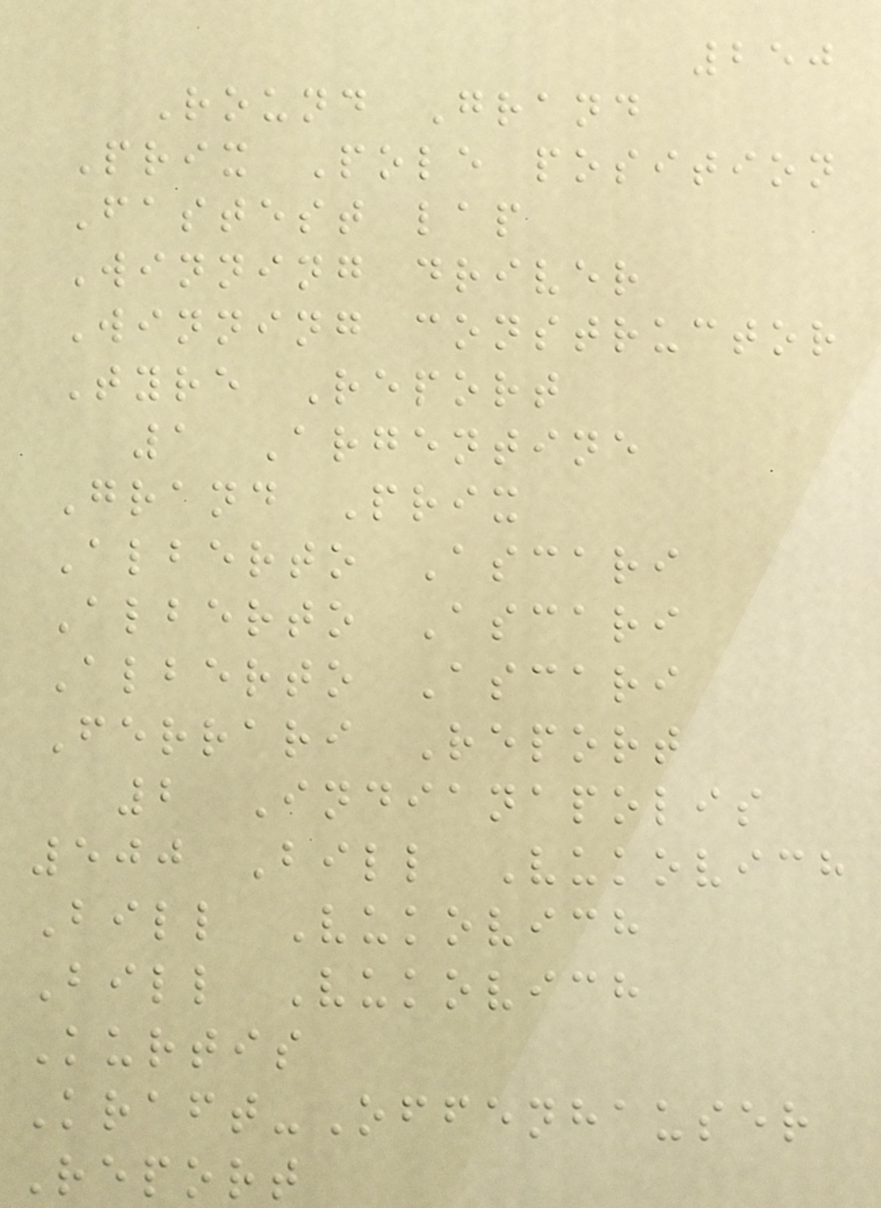250
Round Grand
Prix Pole position
Fastest lap
Winning driver
Winning constructor
Tyre Report
1 Argentine
Grand Prix
Alberto Ascari
Alberto Ascari
Alberto Ascari
Ferrari Report
2 Indianapolis
500 Bill Vukovich
Bill Vukovich
Bill Vukovich
Kurtis
Kraft-Offenhauser
Report
